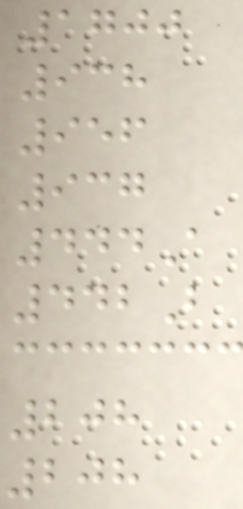1700
938
956
937
444A
442B
208
208
